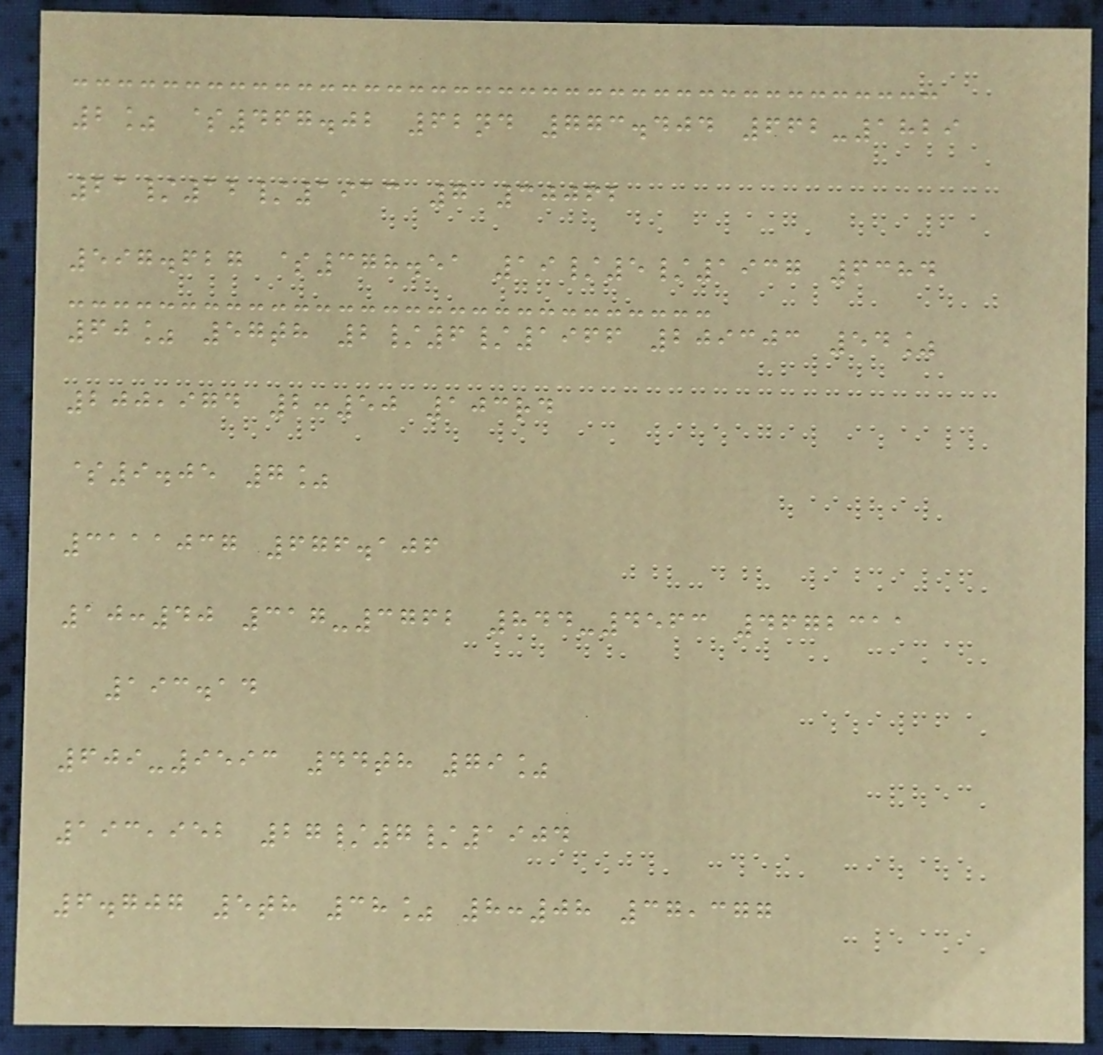2% $467.02 62nd 773.404 662-1829
21/12/1913 7 30062
597.627 $378.51 19/5/1937 6384
60% 57th 2/6/1966 209303 54%
200,974 2:50 103rd
$9.05 7%
3111037 676.106
10:40 317-3762 844-4563 4672311
193.14
609-9593 44th 79%
193,952 27/7/1904
6.707 5th 38% 8:08 37,377
